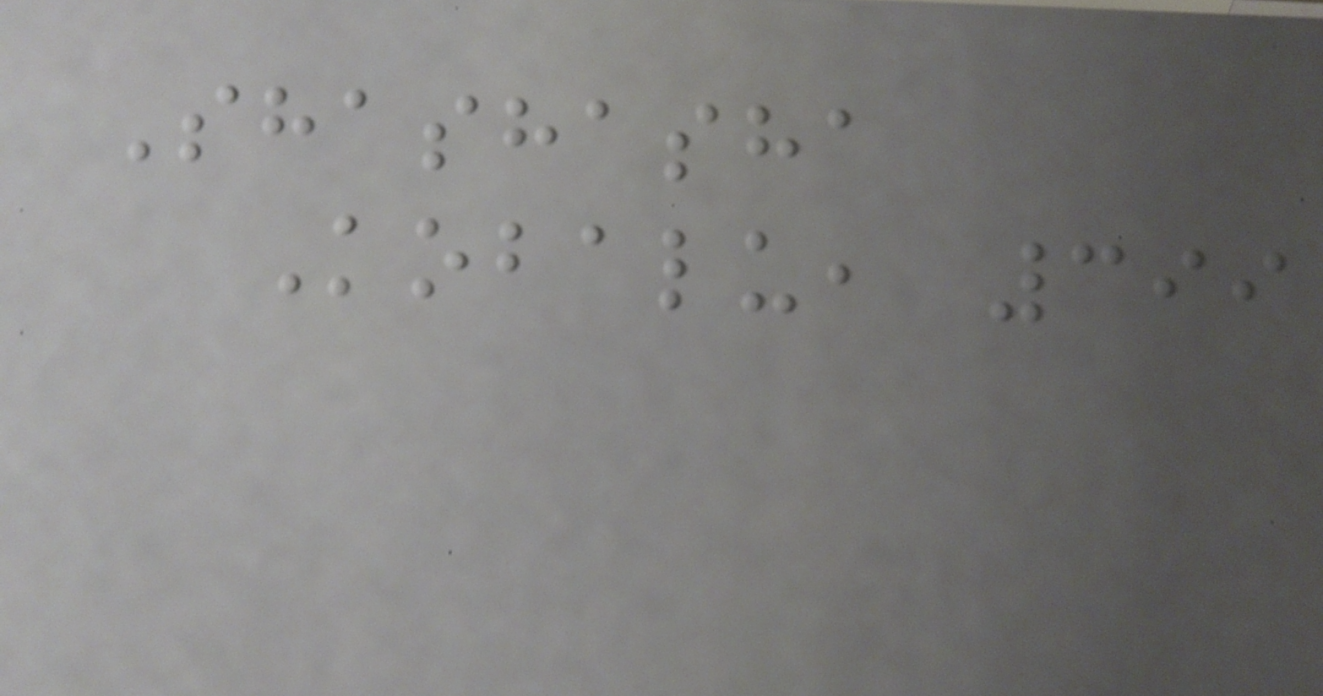Shashasha
Kobalu, 399
